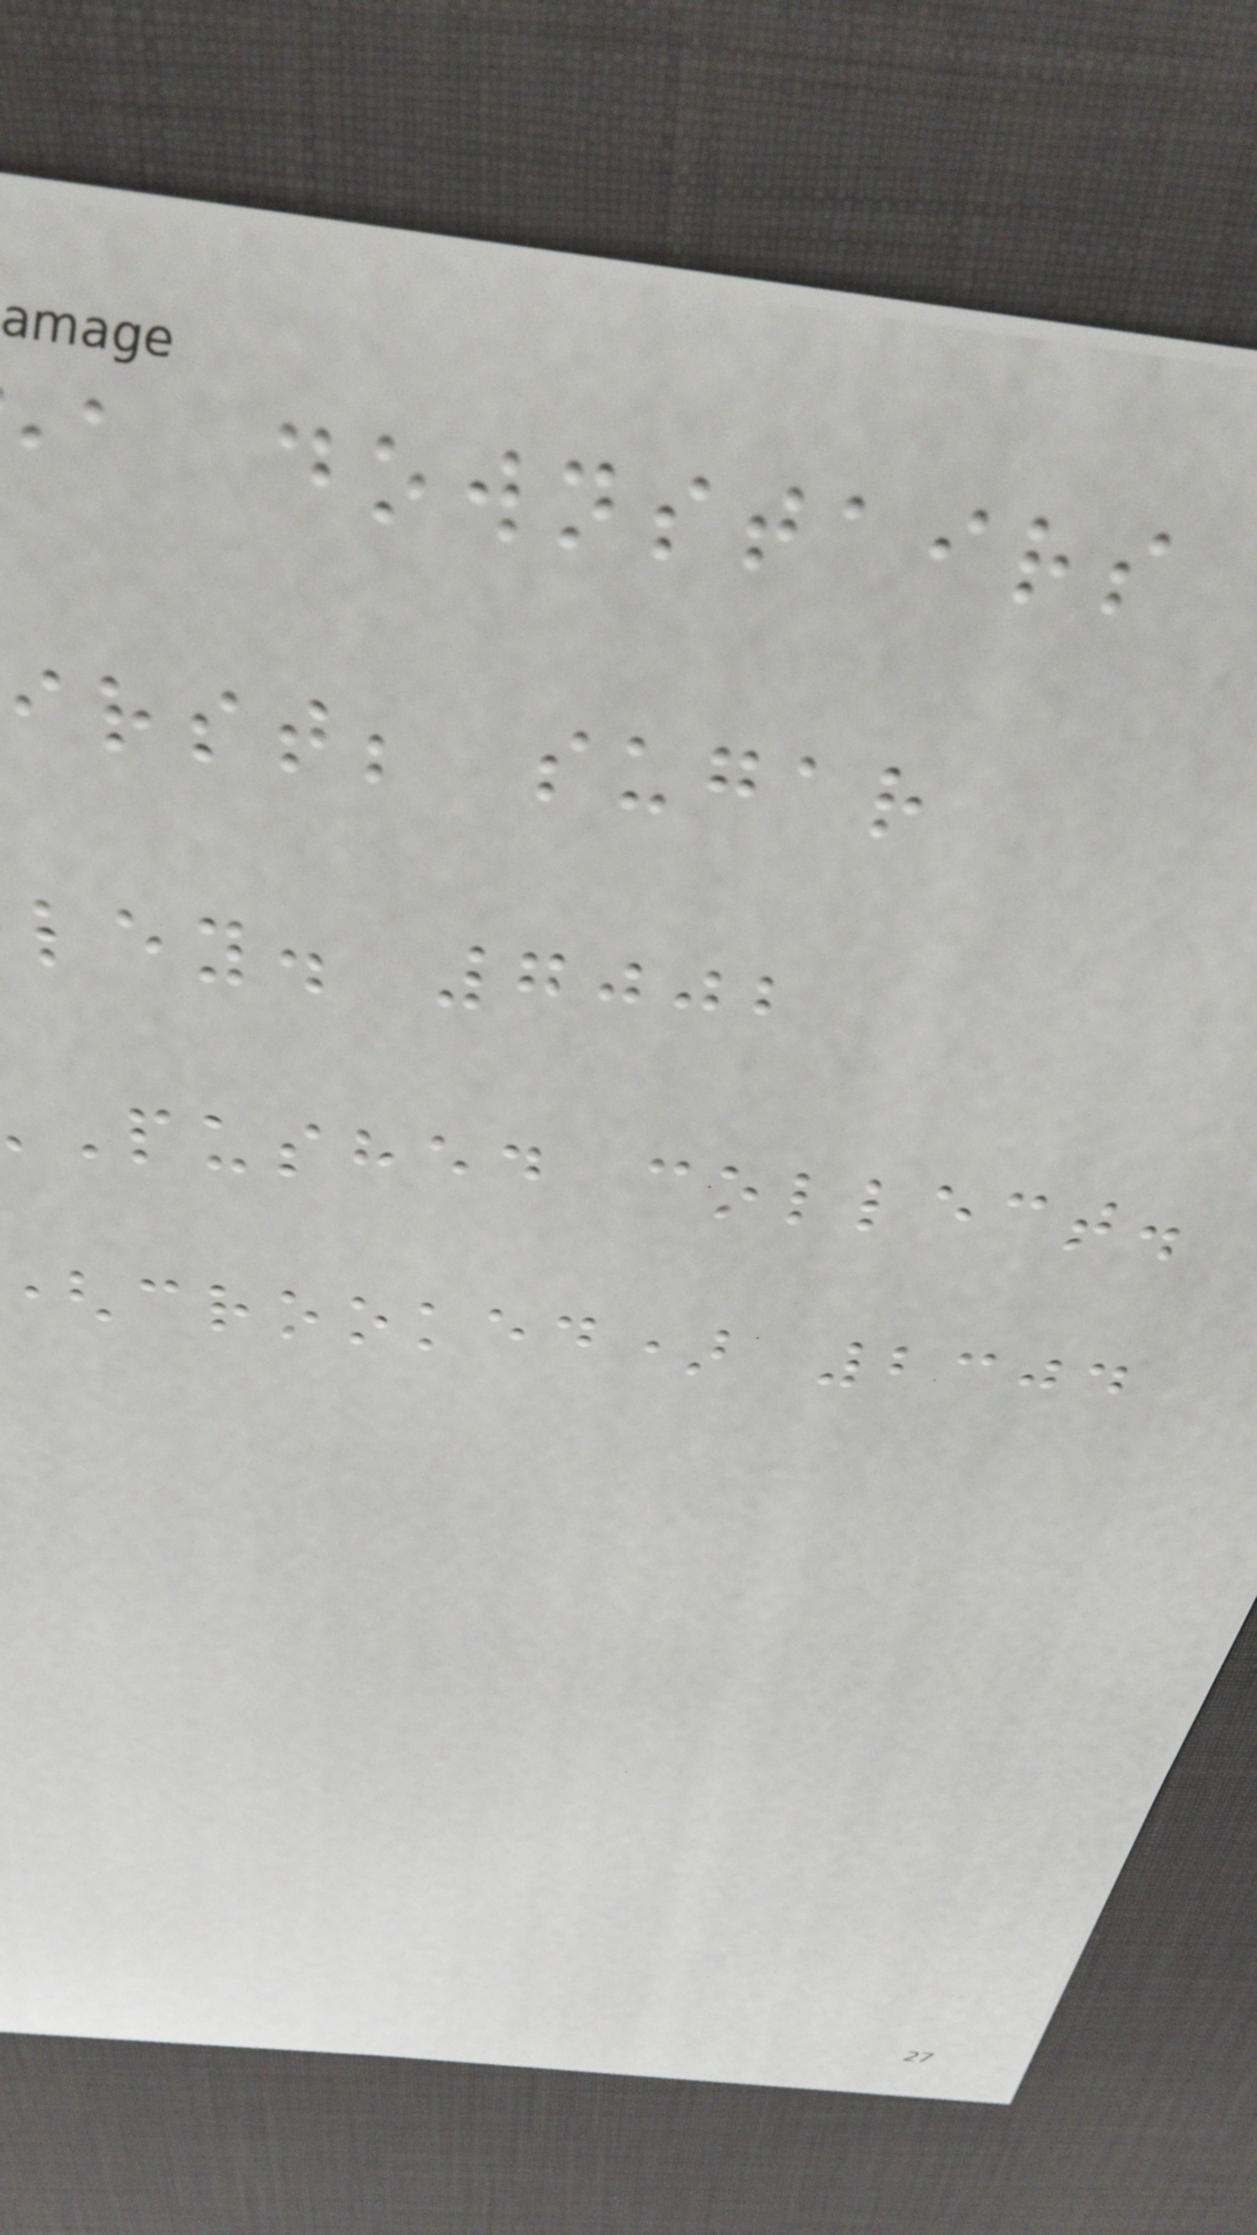a downstairs
irst; sugar
ley. 7002
pushed collect.
crooked) 2304
